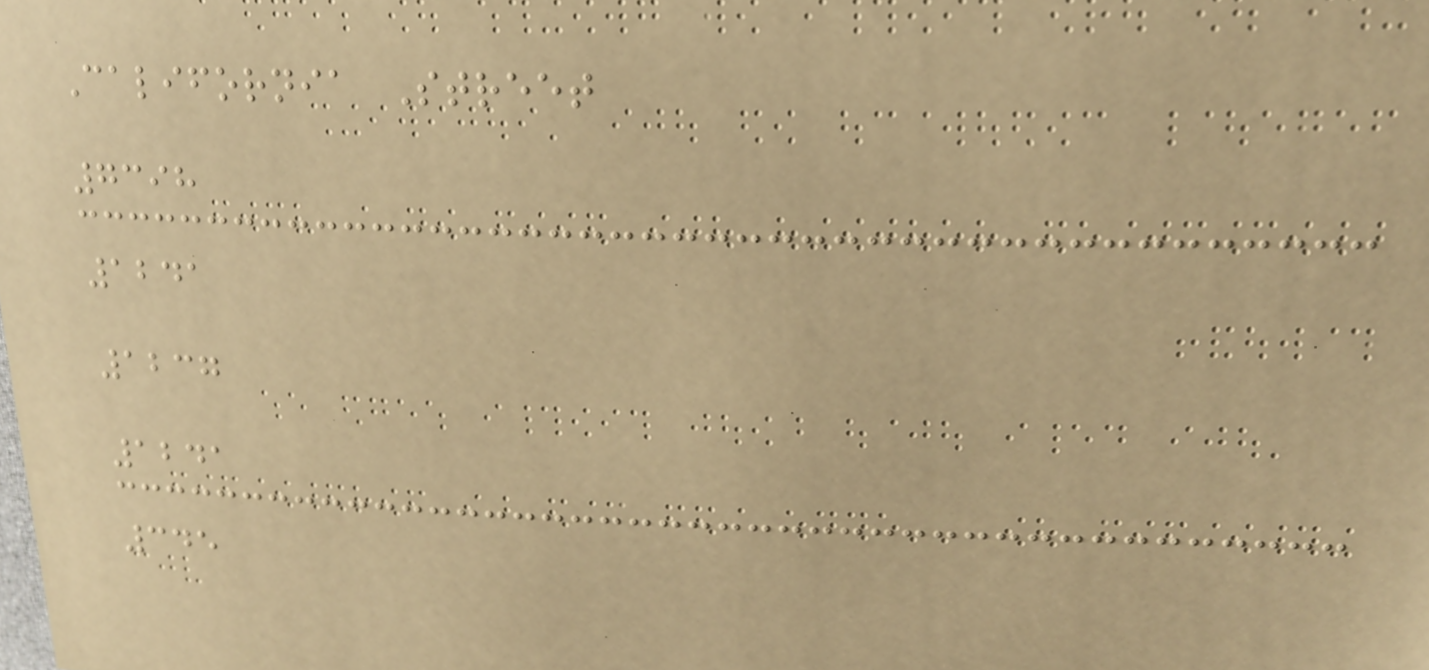California Street
7398
1241
1237
1241
345
